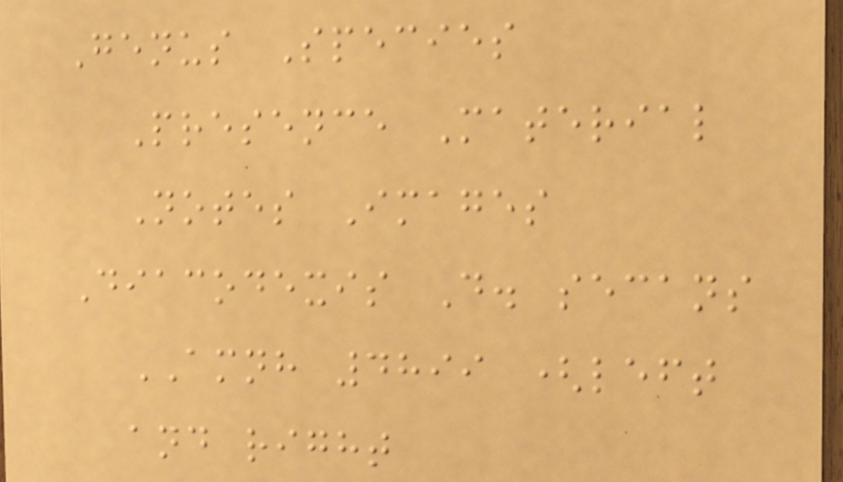Genus Species
Presence Material
Notes Images
Diacodexis D. secans
AMNH 4899 (left
and right
